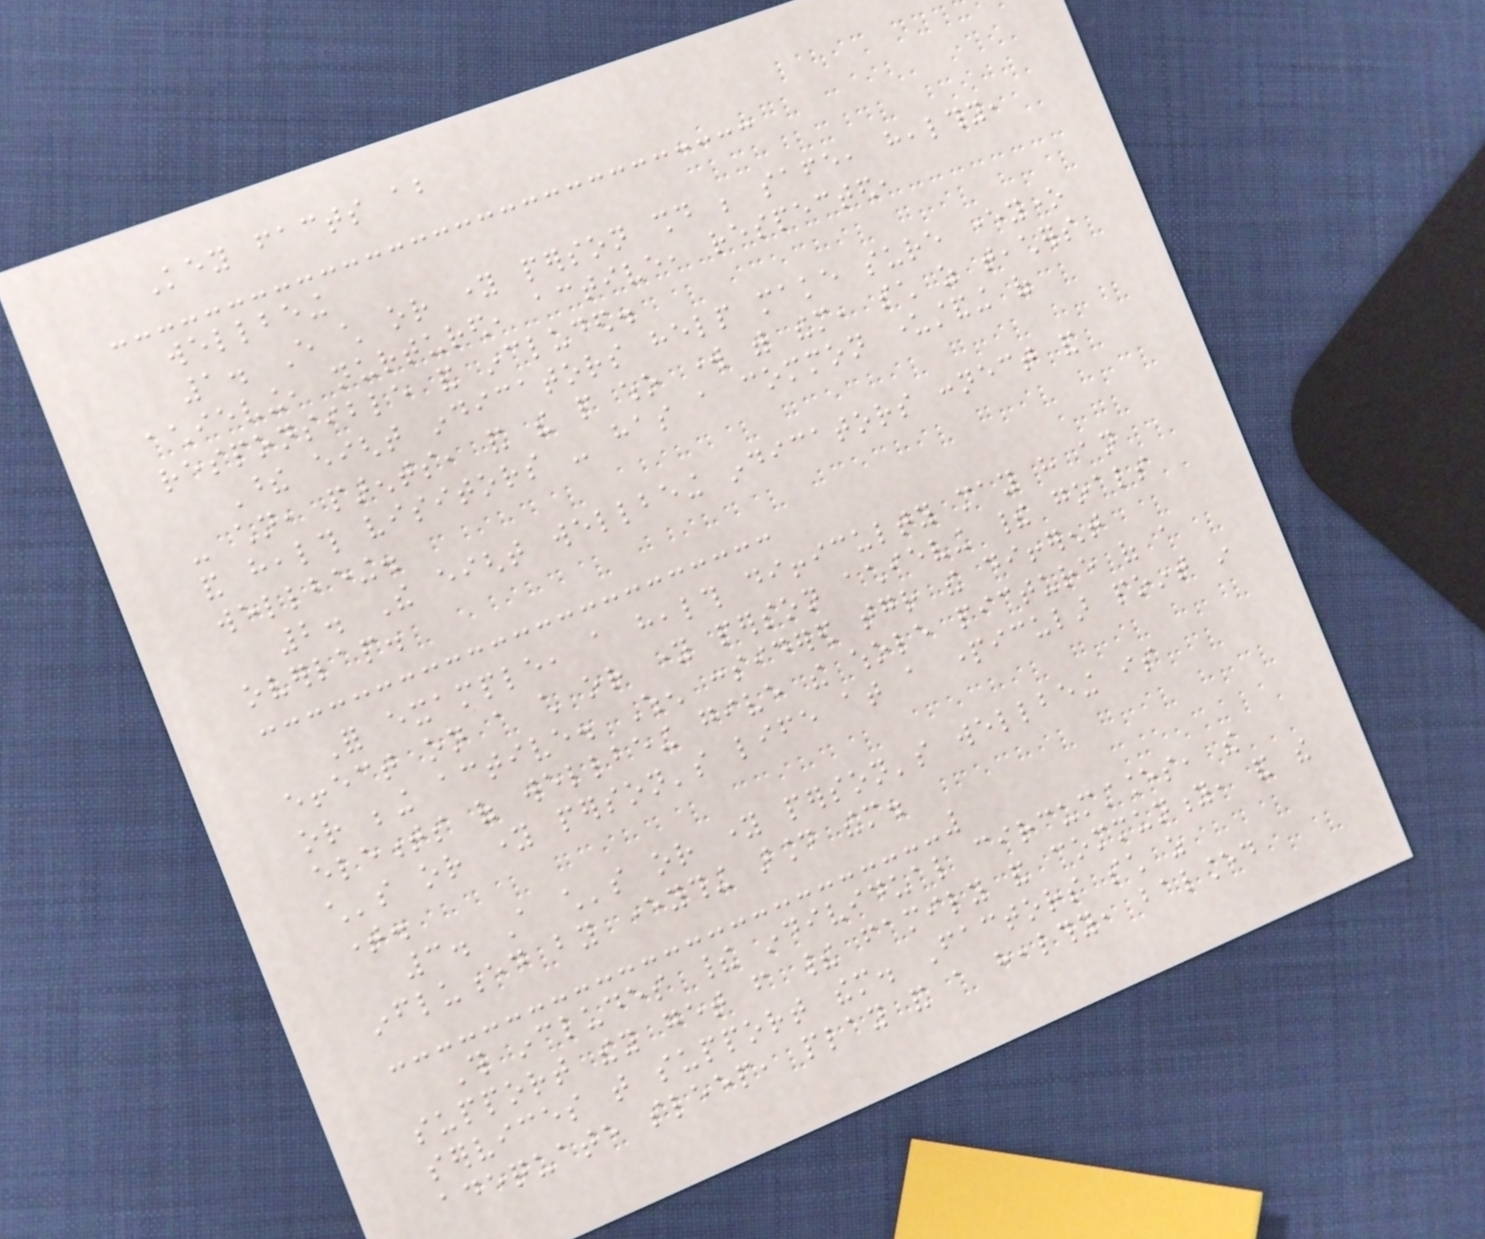Key facts about
wellbeing
1. Every child or young person should be safe, healthy,
achieving, nurtured, active, respected,
responsible and included.
These eight indicators help make sure everyone
- children, parents, and the people who work with them, such as teachers
and health visitors - has a common understanding of
wellbeing.
2. The eight wellbeing indicators connect and
overlap.
For example, a health difficulty may have an
effect on a child or young person achieving their goals
or being active. When considered together the different
elements of wellbeing give the whole picture of a
child's or young person's life at a particular point in
time.
3. A child's or young person's wellbeing is
influenced by everything around them.
This includes their individual circumstances, the
support they get from their family and community, and the
services that support them. Factors such as
adequate sleep, play and a healthy, balanced
